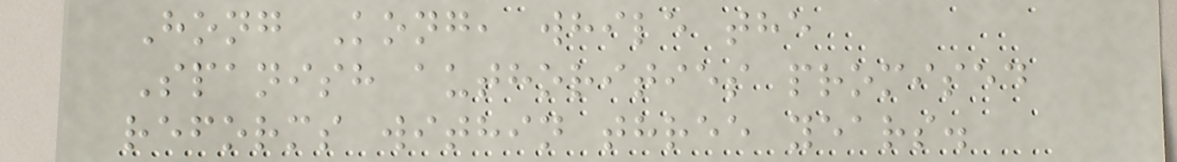Hong Kong, while the
Spanish authorities promised
reforms within three years.
